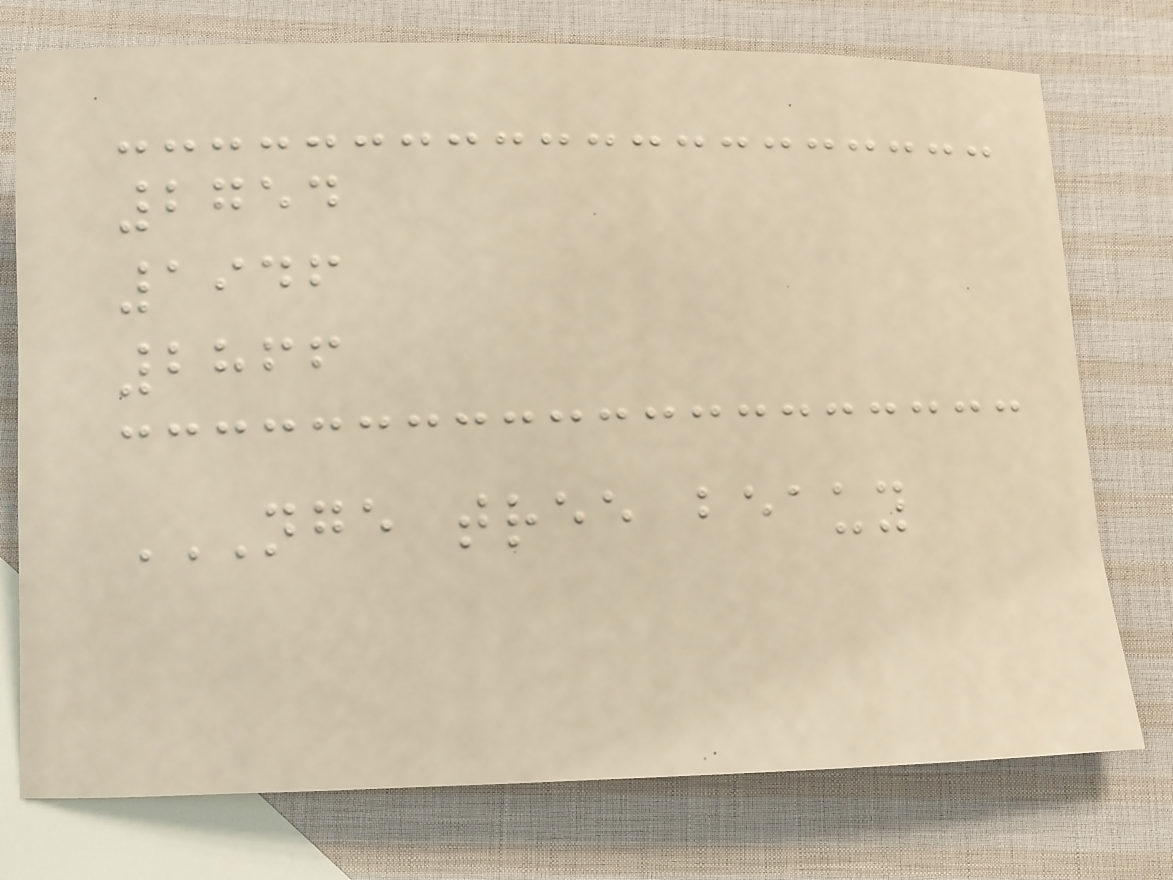2754
1946
2866
NGE TREE BEAUY
